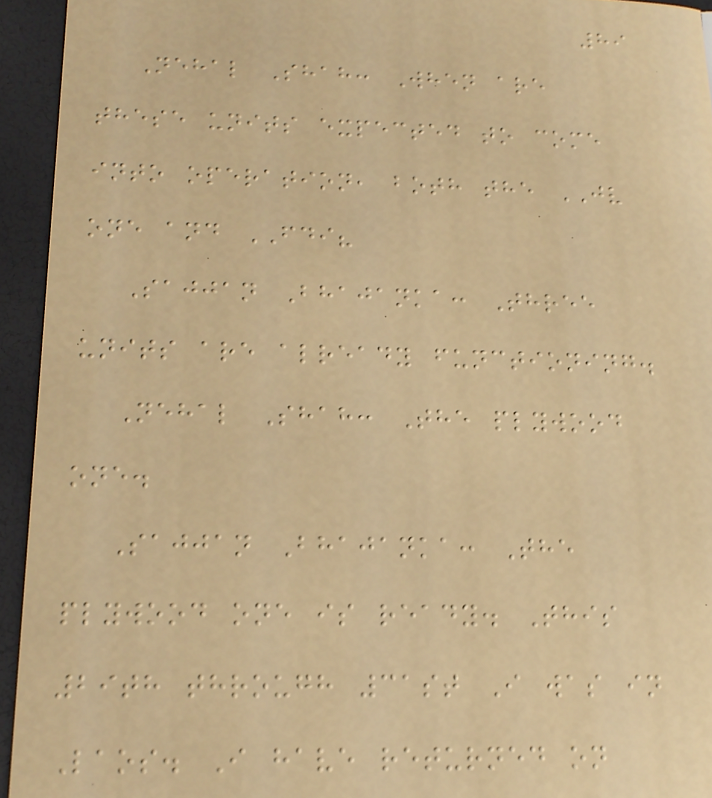89
Nehal Shah: When are
these units expected to come
into operation, both the JV
one and FDI?
Sajjan Bhajanka: Three
units are already functioning.
Nehal Shah: The plywood
one.
Sajjan Bhajanka: The
plywood one is ready. This
29th through 31st I was in
Laos. I have returned on
